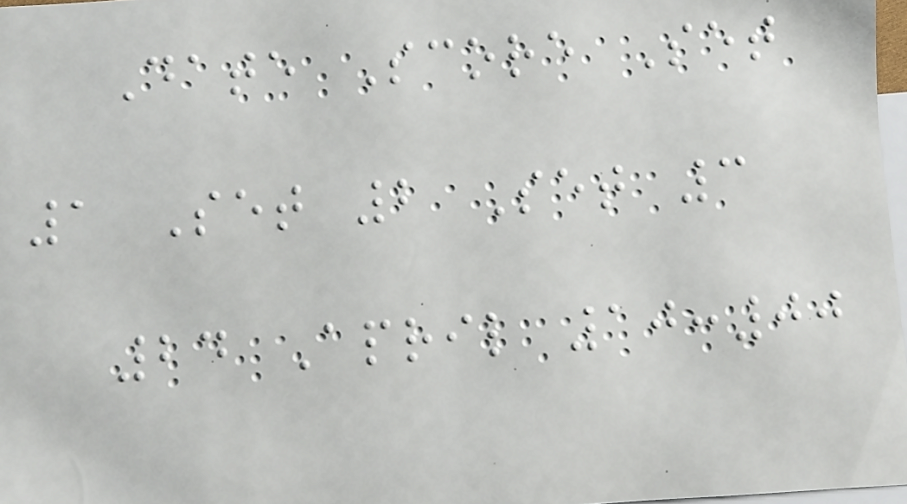Date Score Set
1 Set 2 Set 3
24 April 10:00
